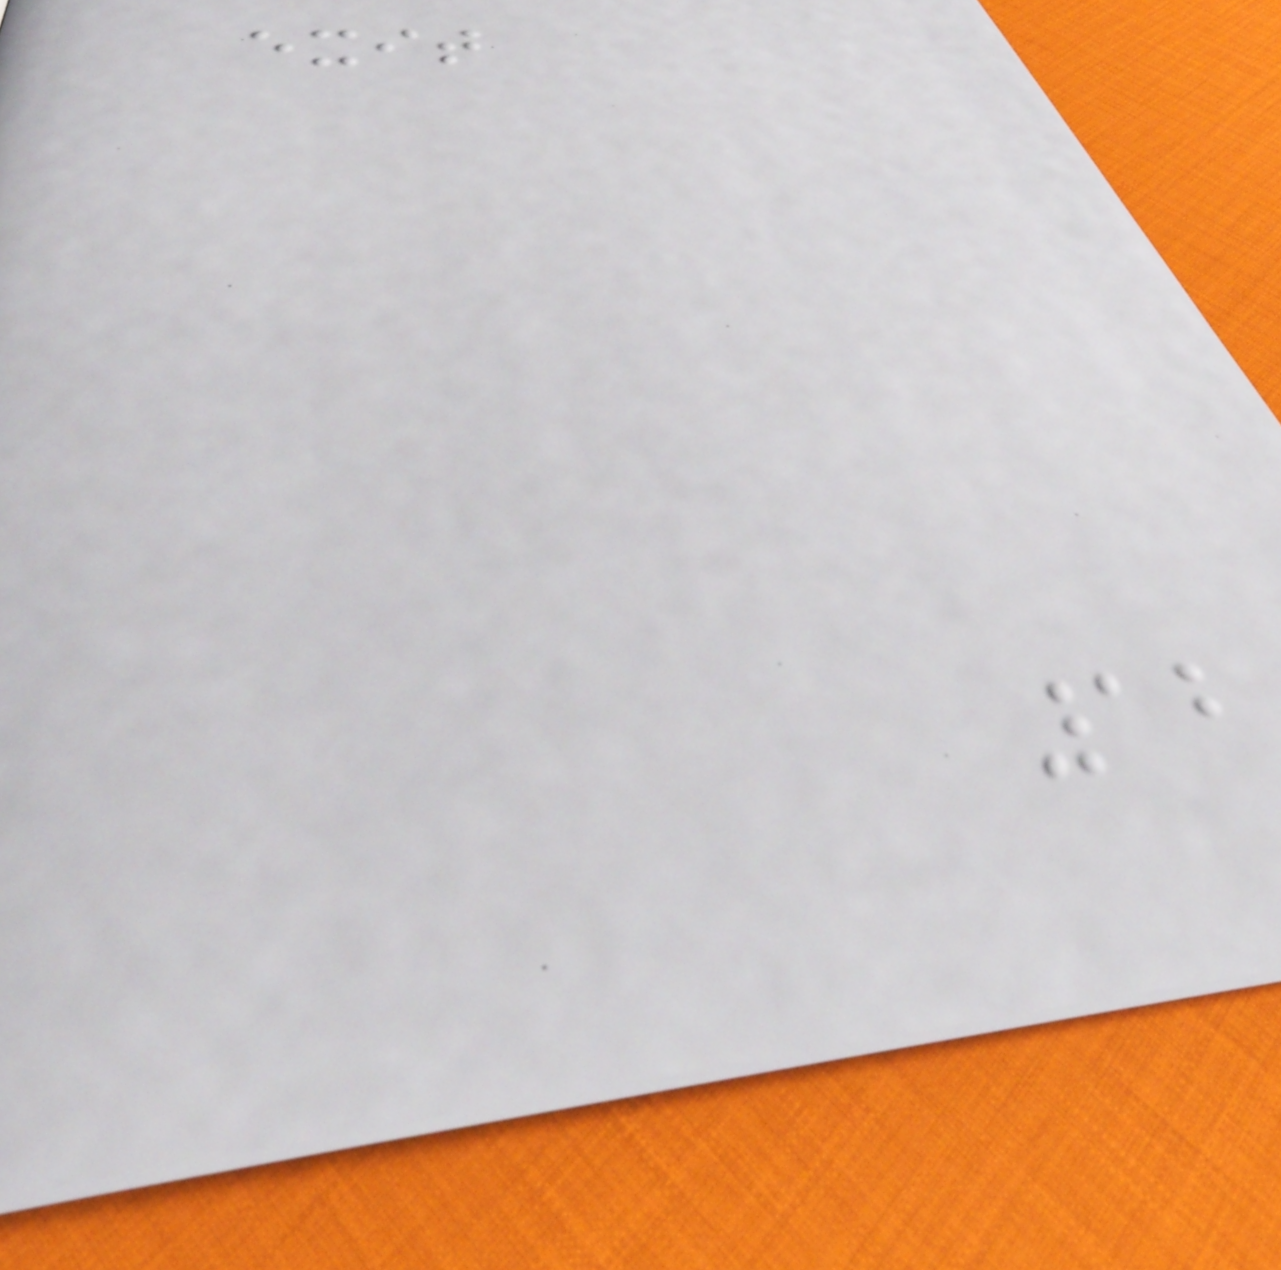exit
12
